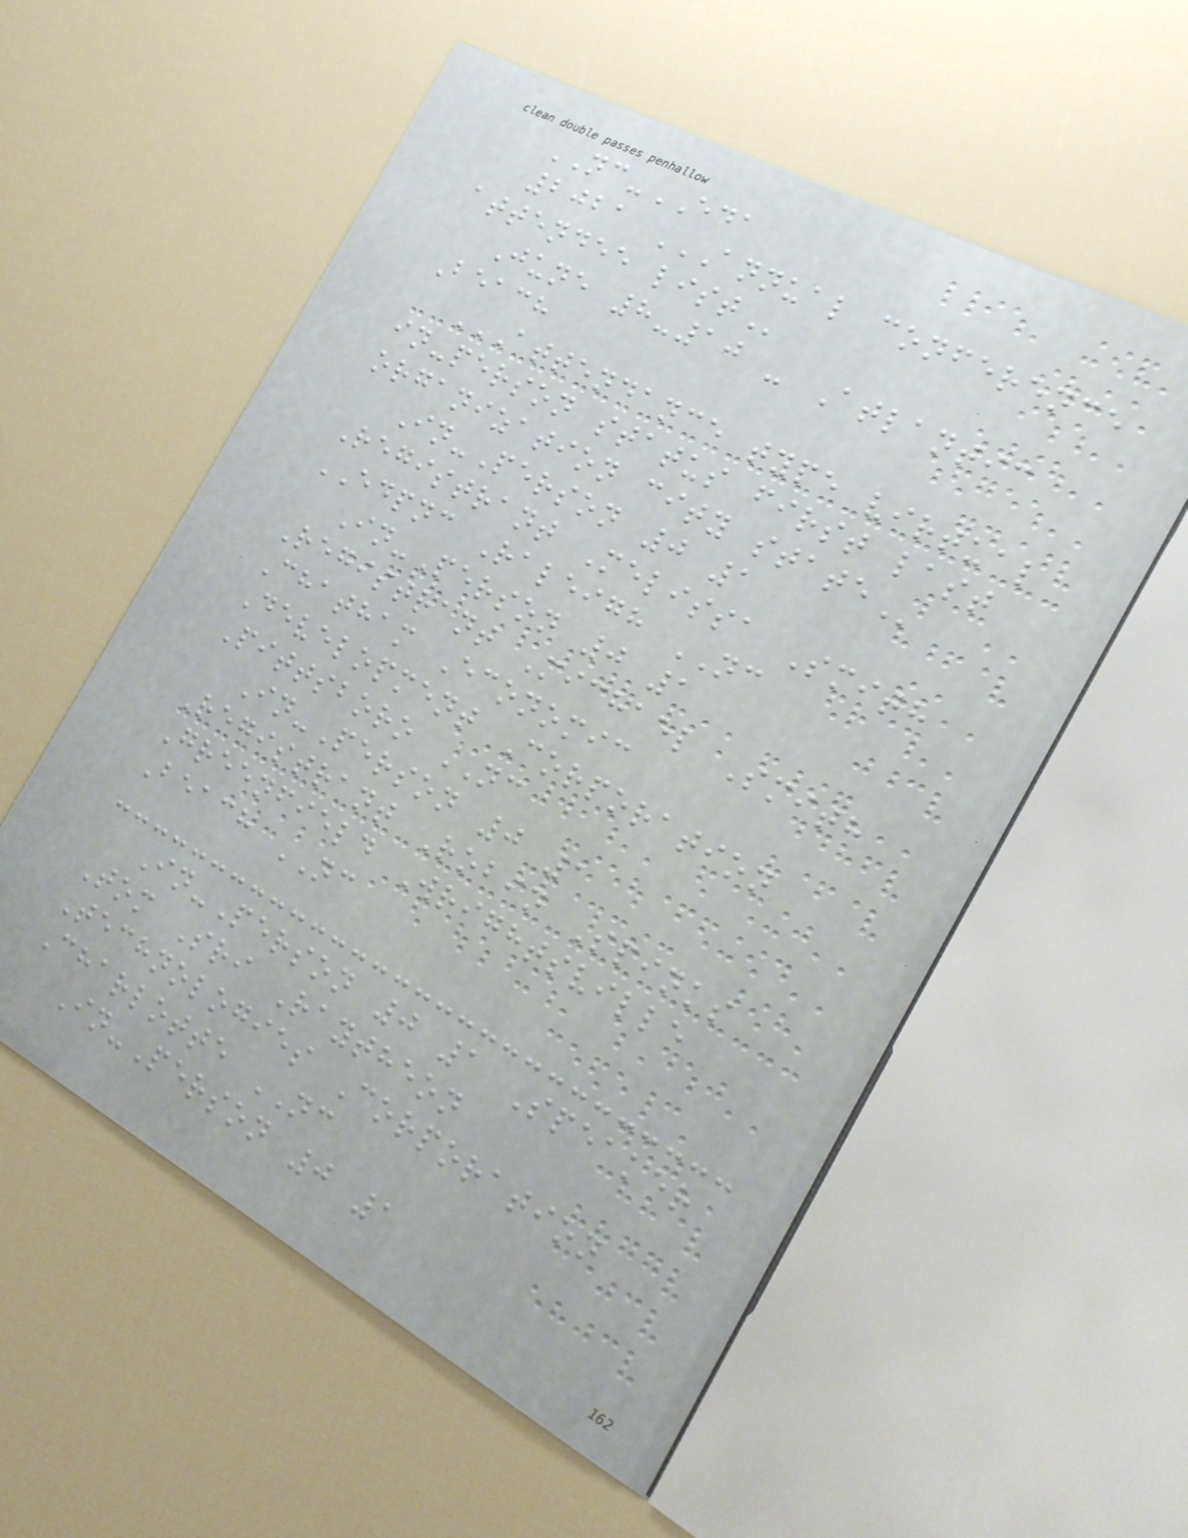NC-EDA
2021 ANNUAL CONFERENCE
ATTENDEE LIST
June 8-10 - Atlantic
Beach
ATTENDANCE TYPE VIRTUAL
IN-PERSON STATUS FIRST LAST
ORGANIZATION CITY STATE
In-Person 0 1
Registrant Melissa Smith
EDPNC Raleigh NC
In-Person 0 1
Registrant Michael Smith
Chatham Economic
Development Corporation
Pittsboro NC
In-Person 0 1
Registrant Robin Spinks
Greenfield Wrightsville
Beach NC
In-Person 0 1 Speaker
Tom Sri Raytheon
Technologies Corporation
Charlotte NC
In-Person 0 1
